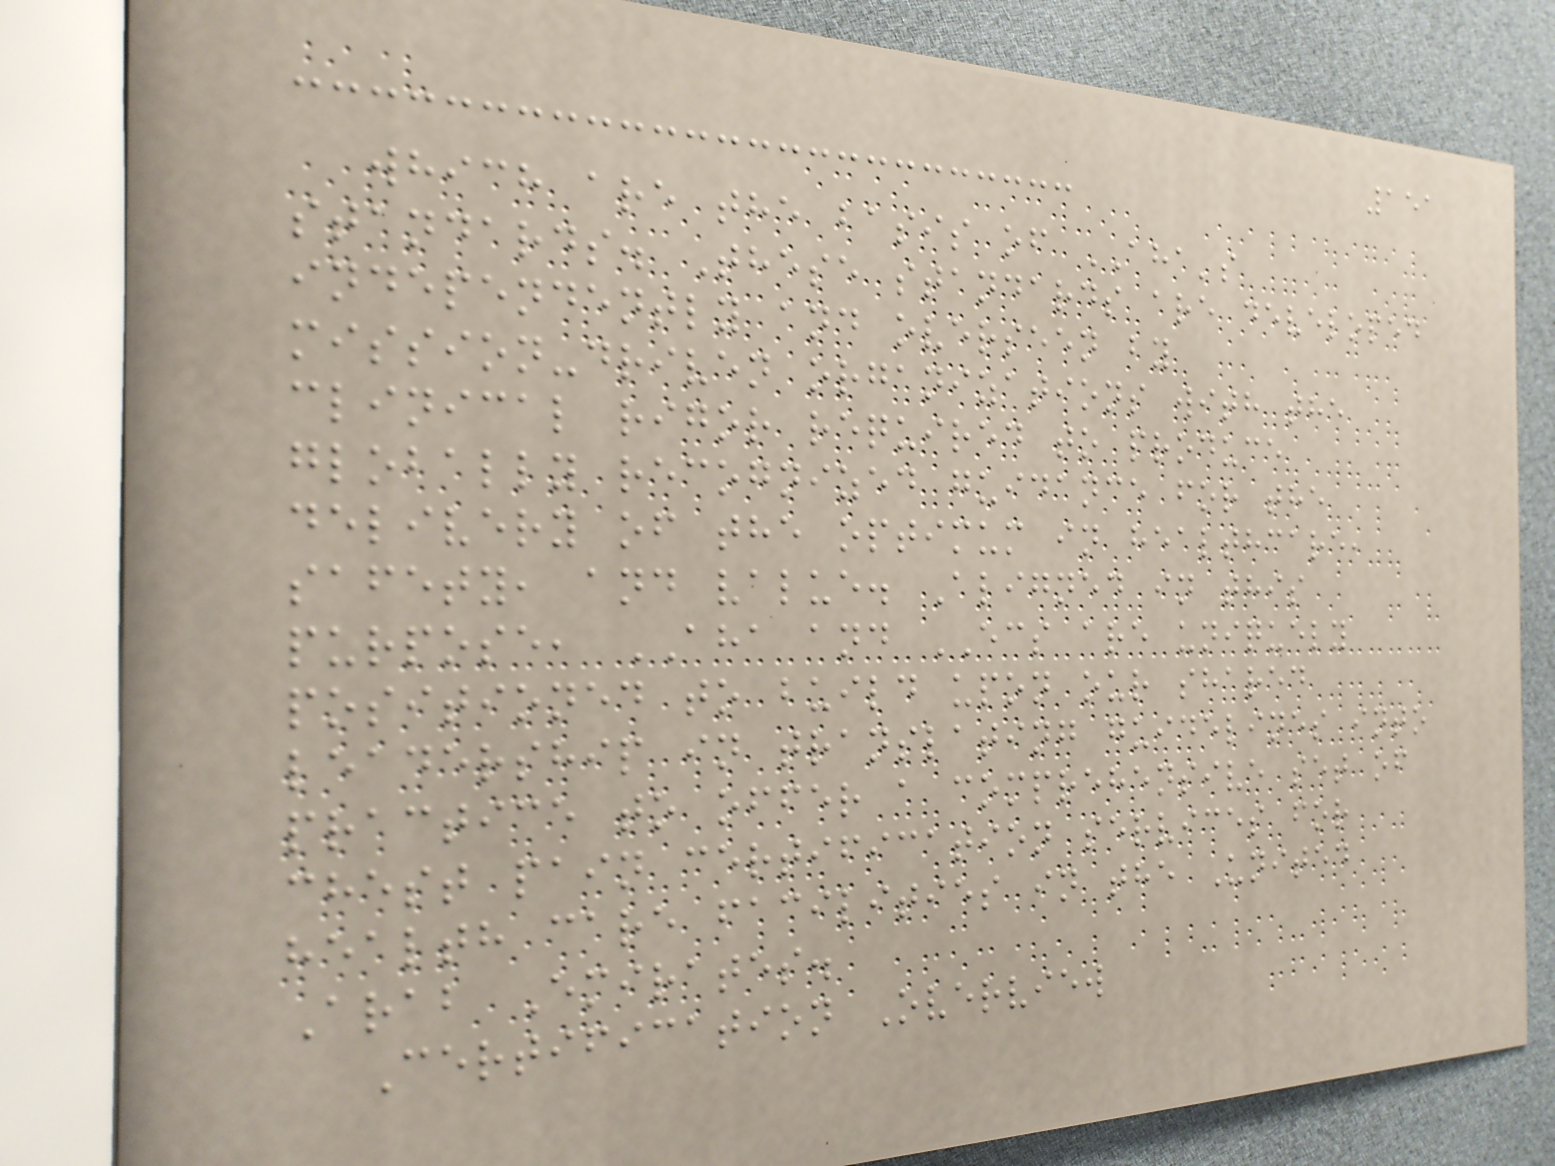151
which are the basis of AHA's
standards. These standards are developed
independently and overseen by
mission-driven organizations with the
clinical rigor required to produce
globally recognized guidance for the
delivery of the optimum in healthcare,
safety, and value. Aligned in this
purpose, AHA and ECS are uniquely
positioned to build upon our shared
leadership in translating guidelines into
practice to offer a comprehensive set of
chest pain certification services for
health care facilities in the United
Arab Emirates.
Certification Overview
